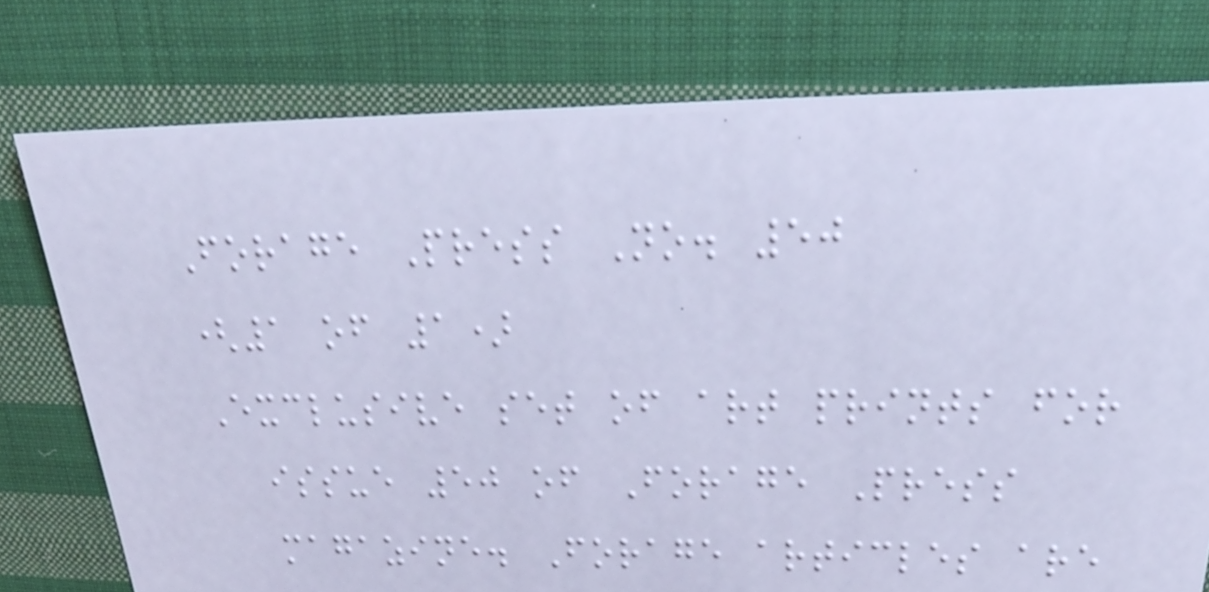Forage Press No. 50
(1 of 1)
Exclusive set of art prints for
issue 50 of Forage Press
magazine. Forage articles are
